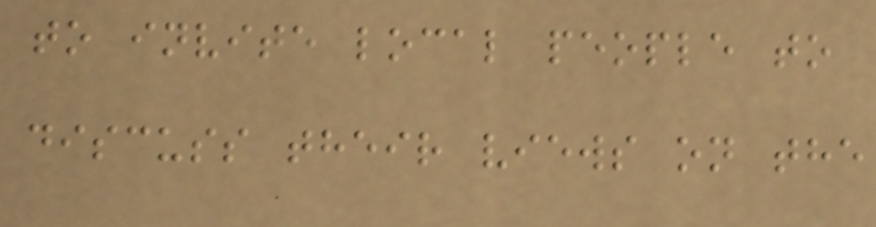to invite local people to
discuss their views on the
